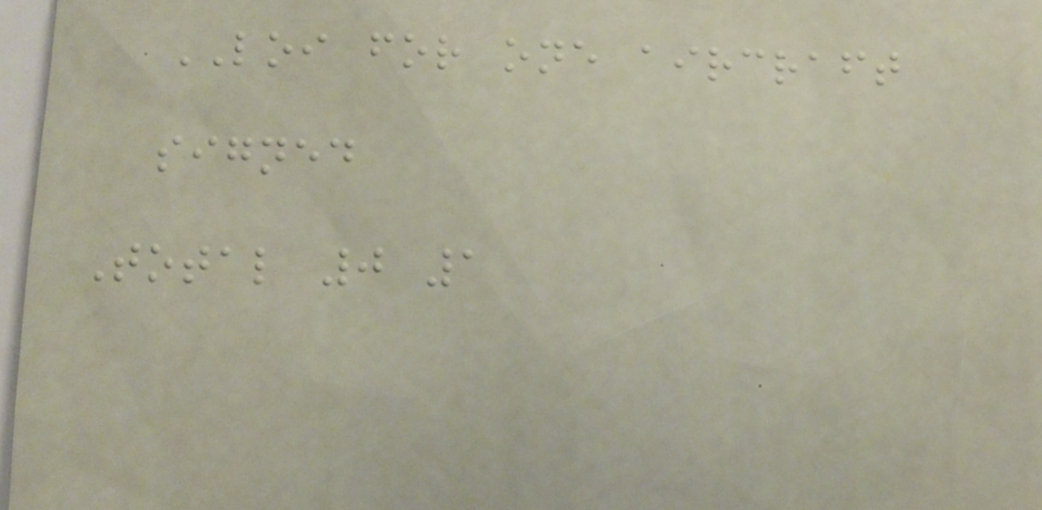LOI for one aircraft
signed
Total 0 1
